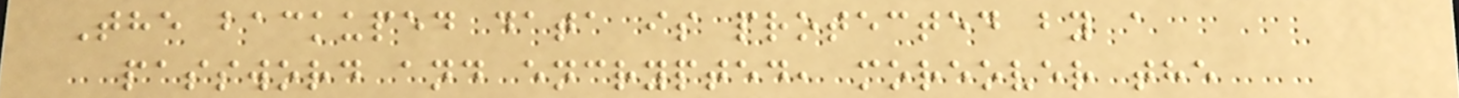The backuped data is protected by a
password and encrypted, moreover the
